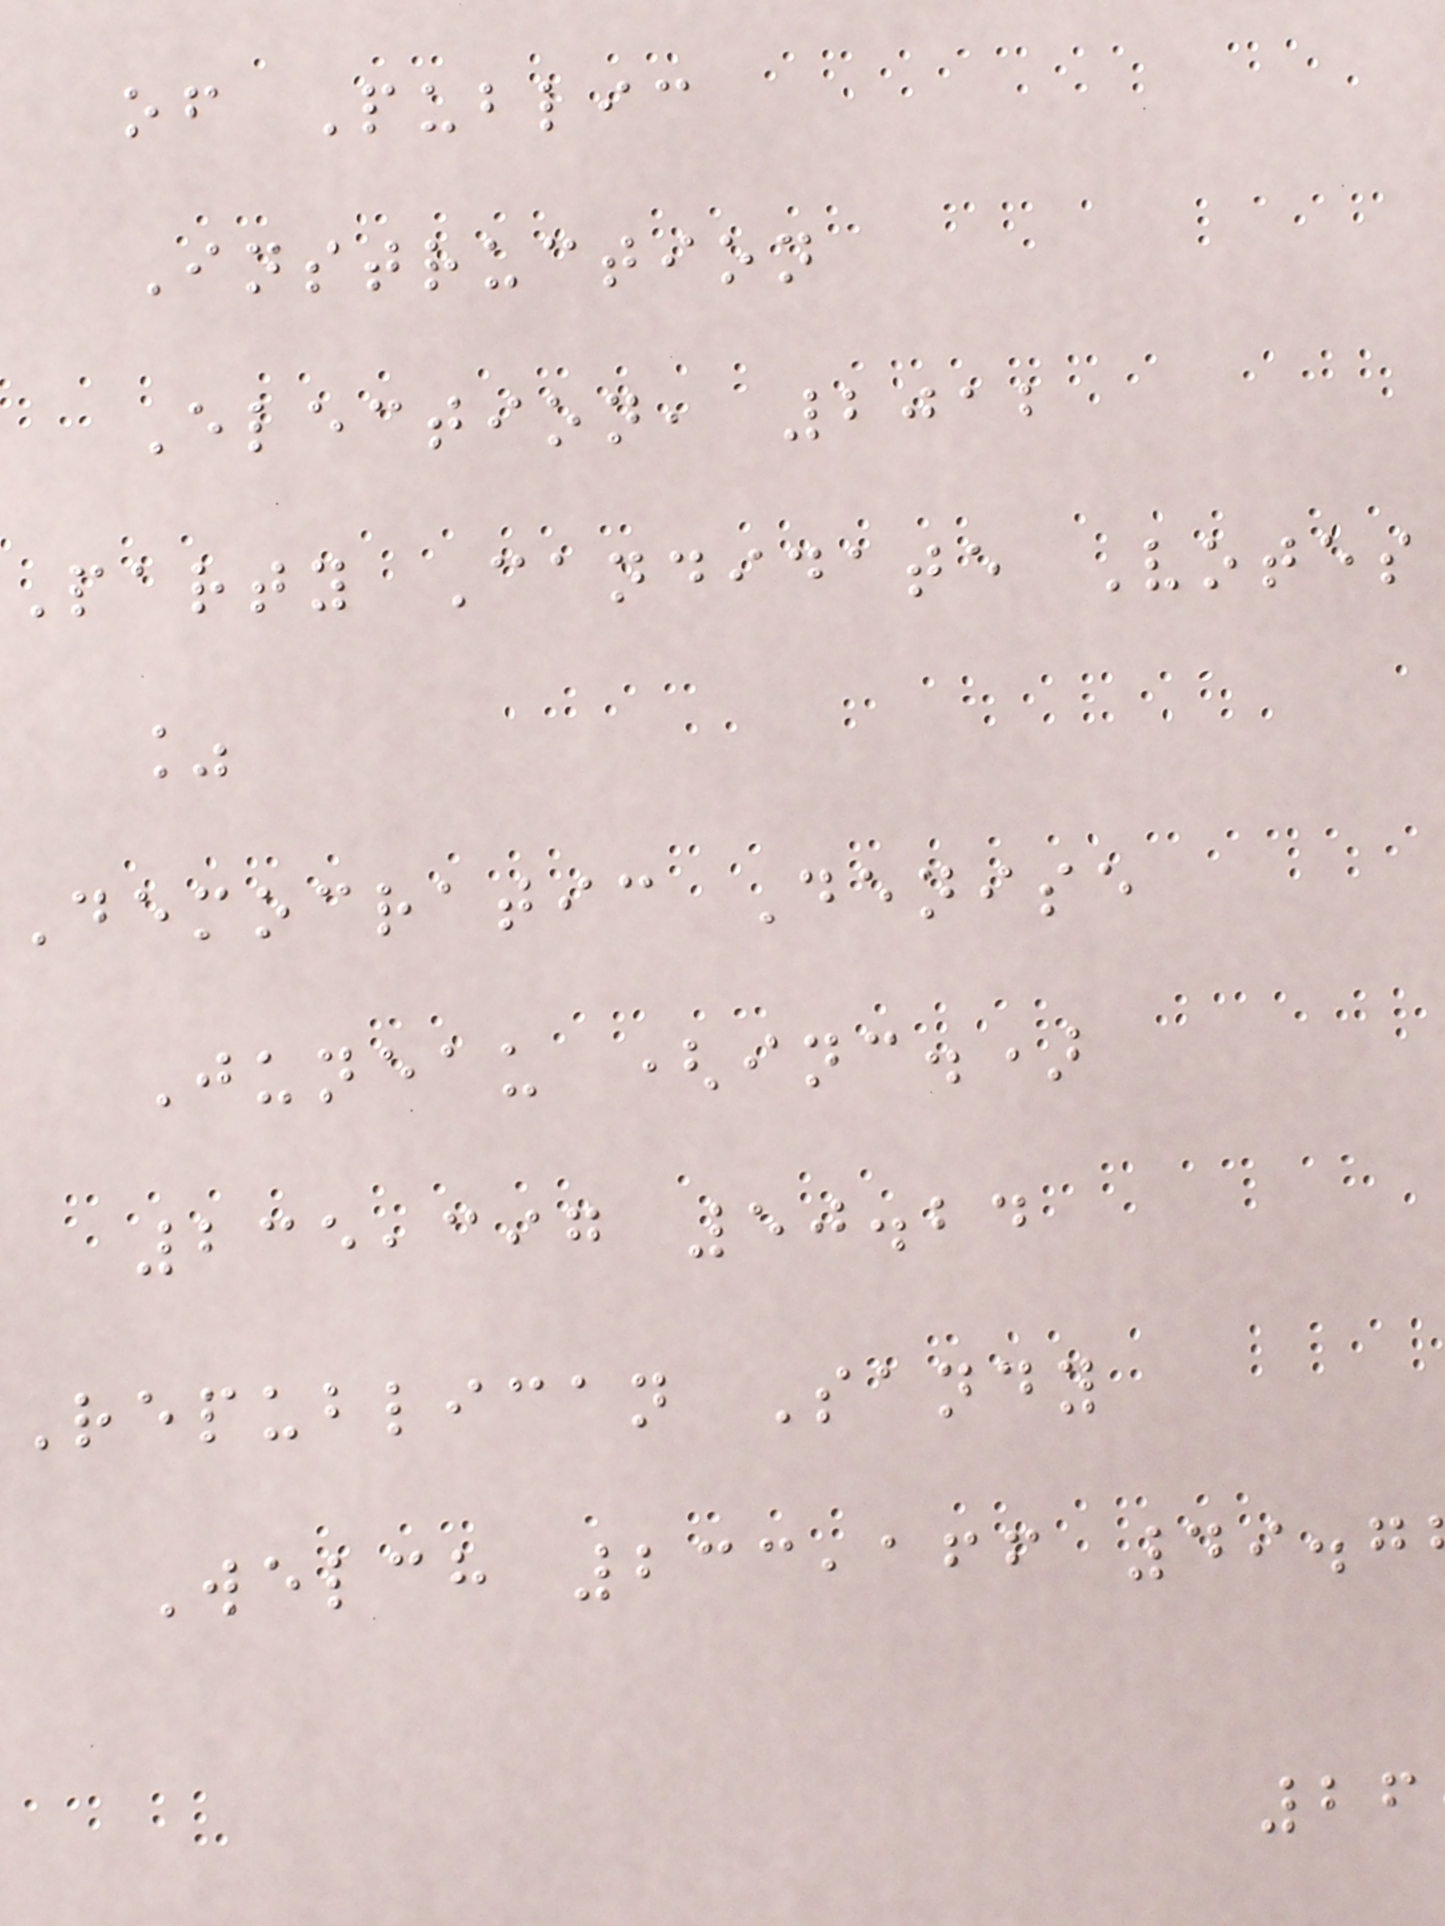of Public
Instruction
Election, 2012
Party Candidate Votes
%
Democratic Denise
Juneau (inc.)
235,397 50.24
Republican Sandy
Welch 233,166 49.7
